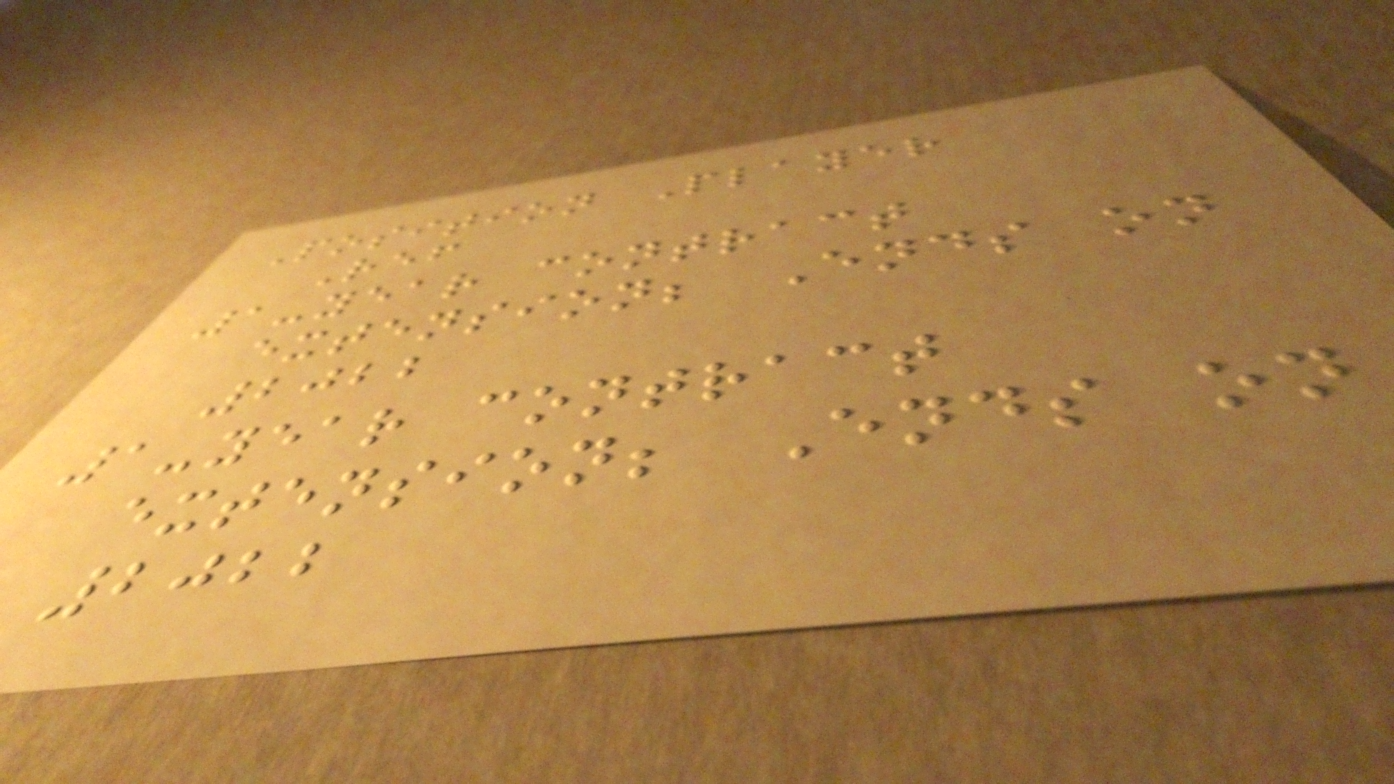Position Player
Ref
1-year contract
extension; Ends on
2022
1-year contract
extension; Ends on
2022
